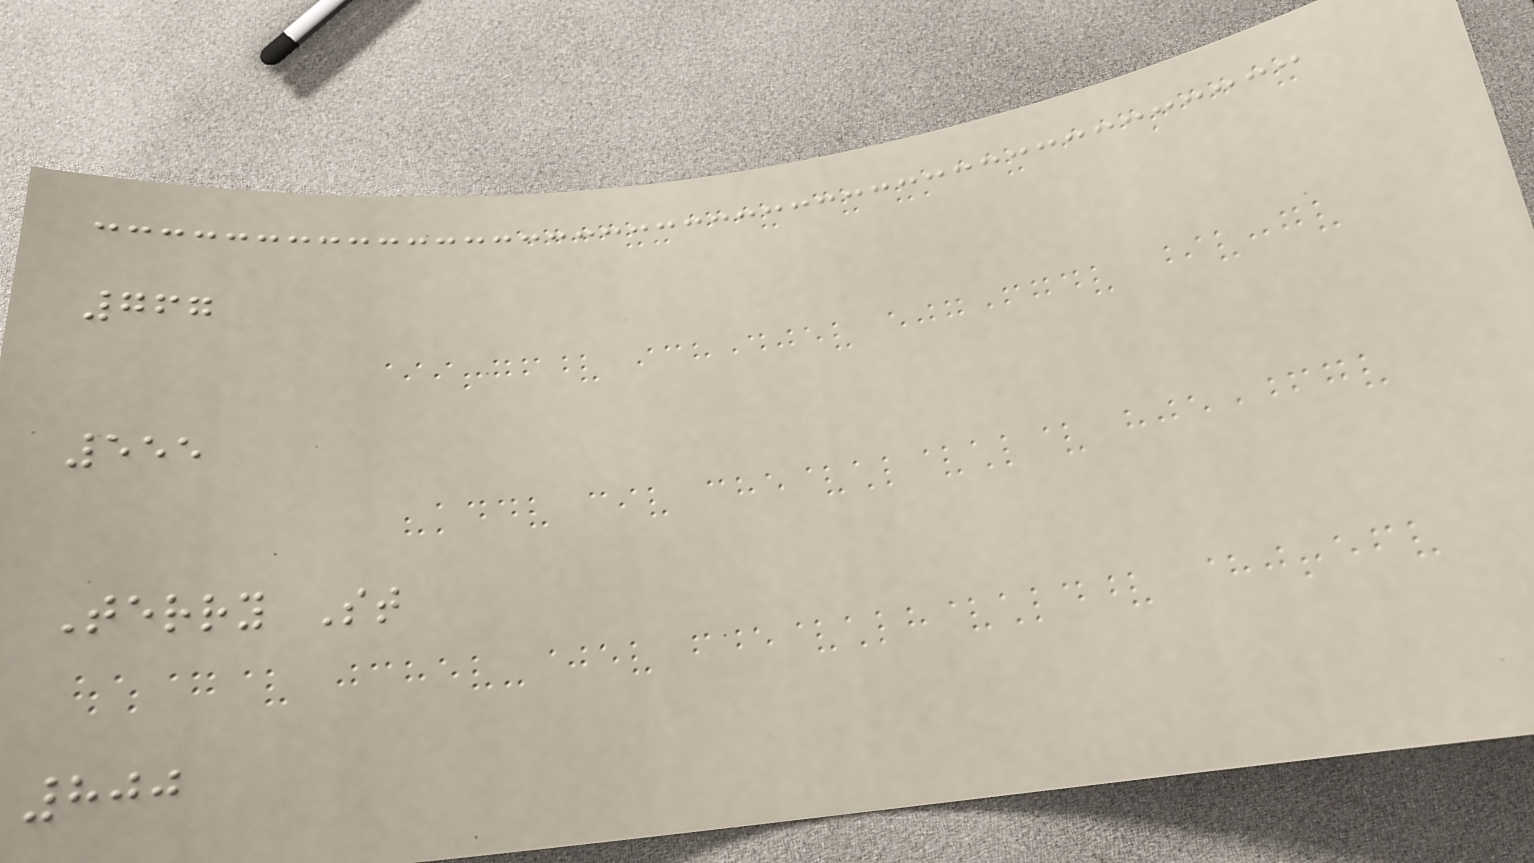767
555
Terry St
800
